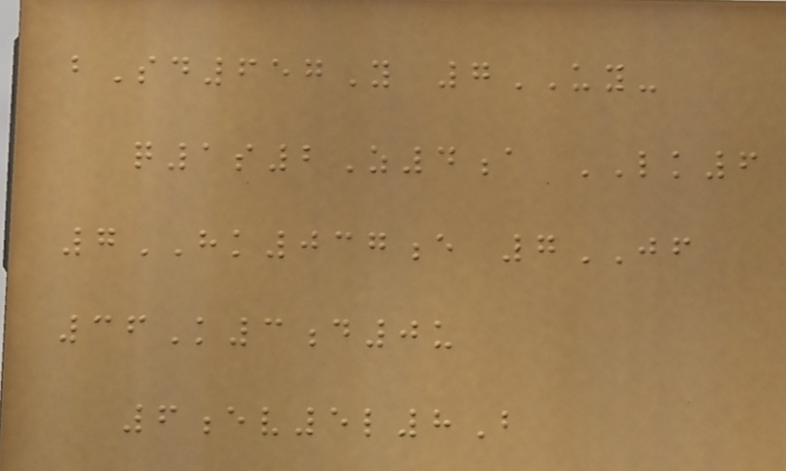bSd657Y 7UY-
q1s2Z4a LK6
7HK037e 7JF
36K3d0u
6ev5l8B
